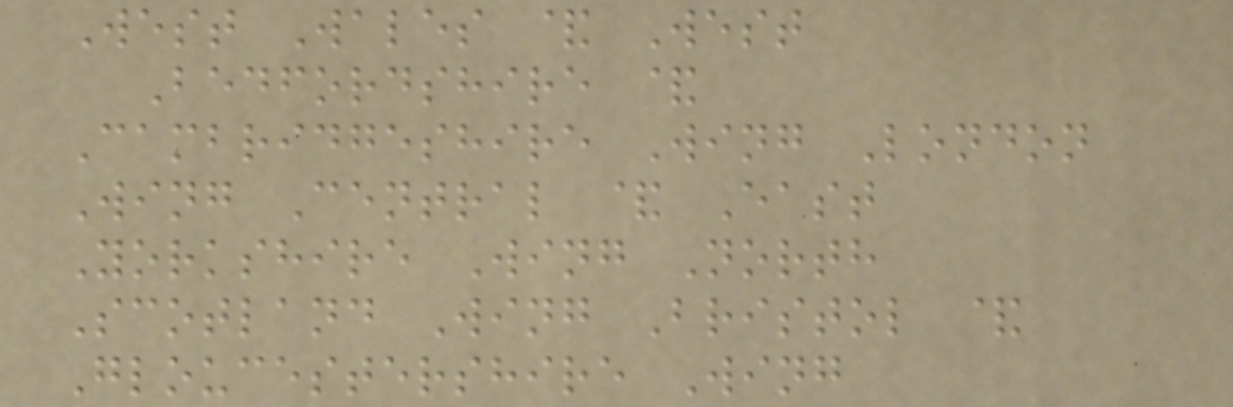West Wales & West
Bedfordshire &
Cambridgeshire Wing London
Wing Central & East
Yorkshire Wing North
Scotland Wing Bristol &
Gloucestershire Wing
